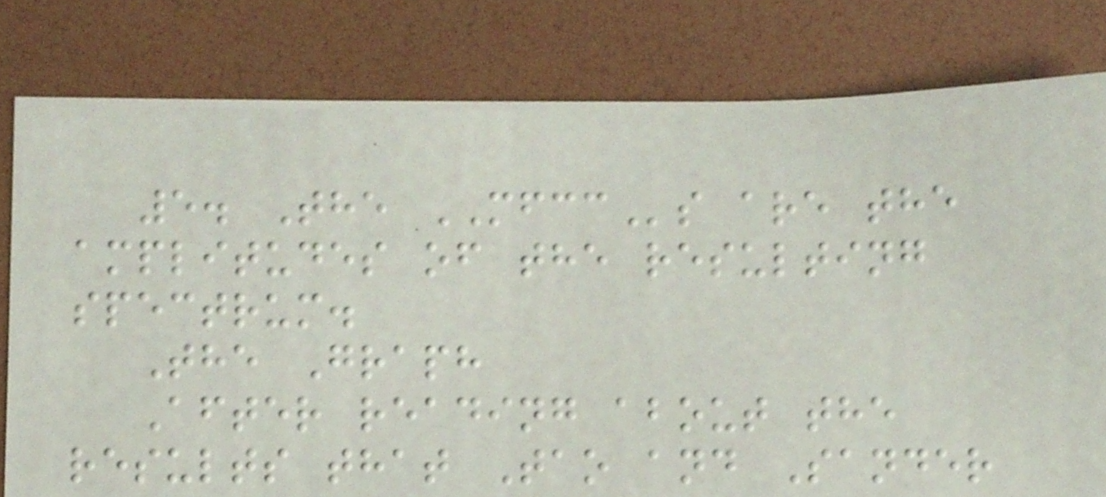5. The MFCCs are the
amplitudes of the resulting
spectrum.
The Graph
After reading about the
results that Tao and Sander
